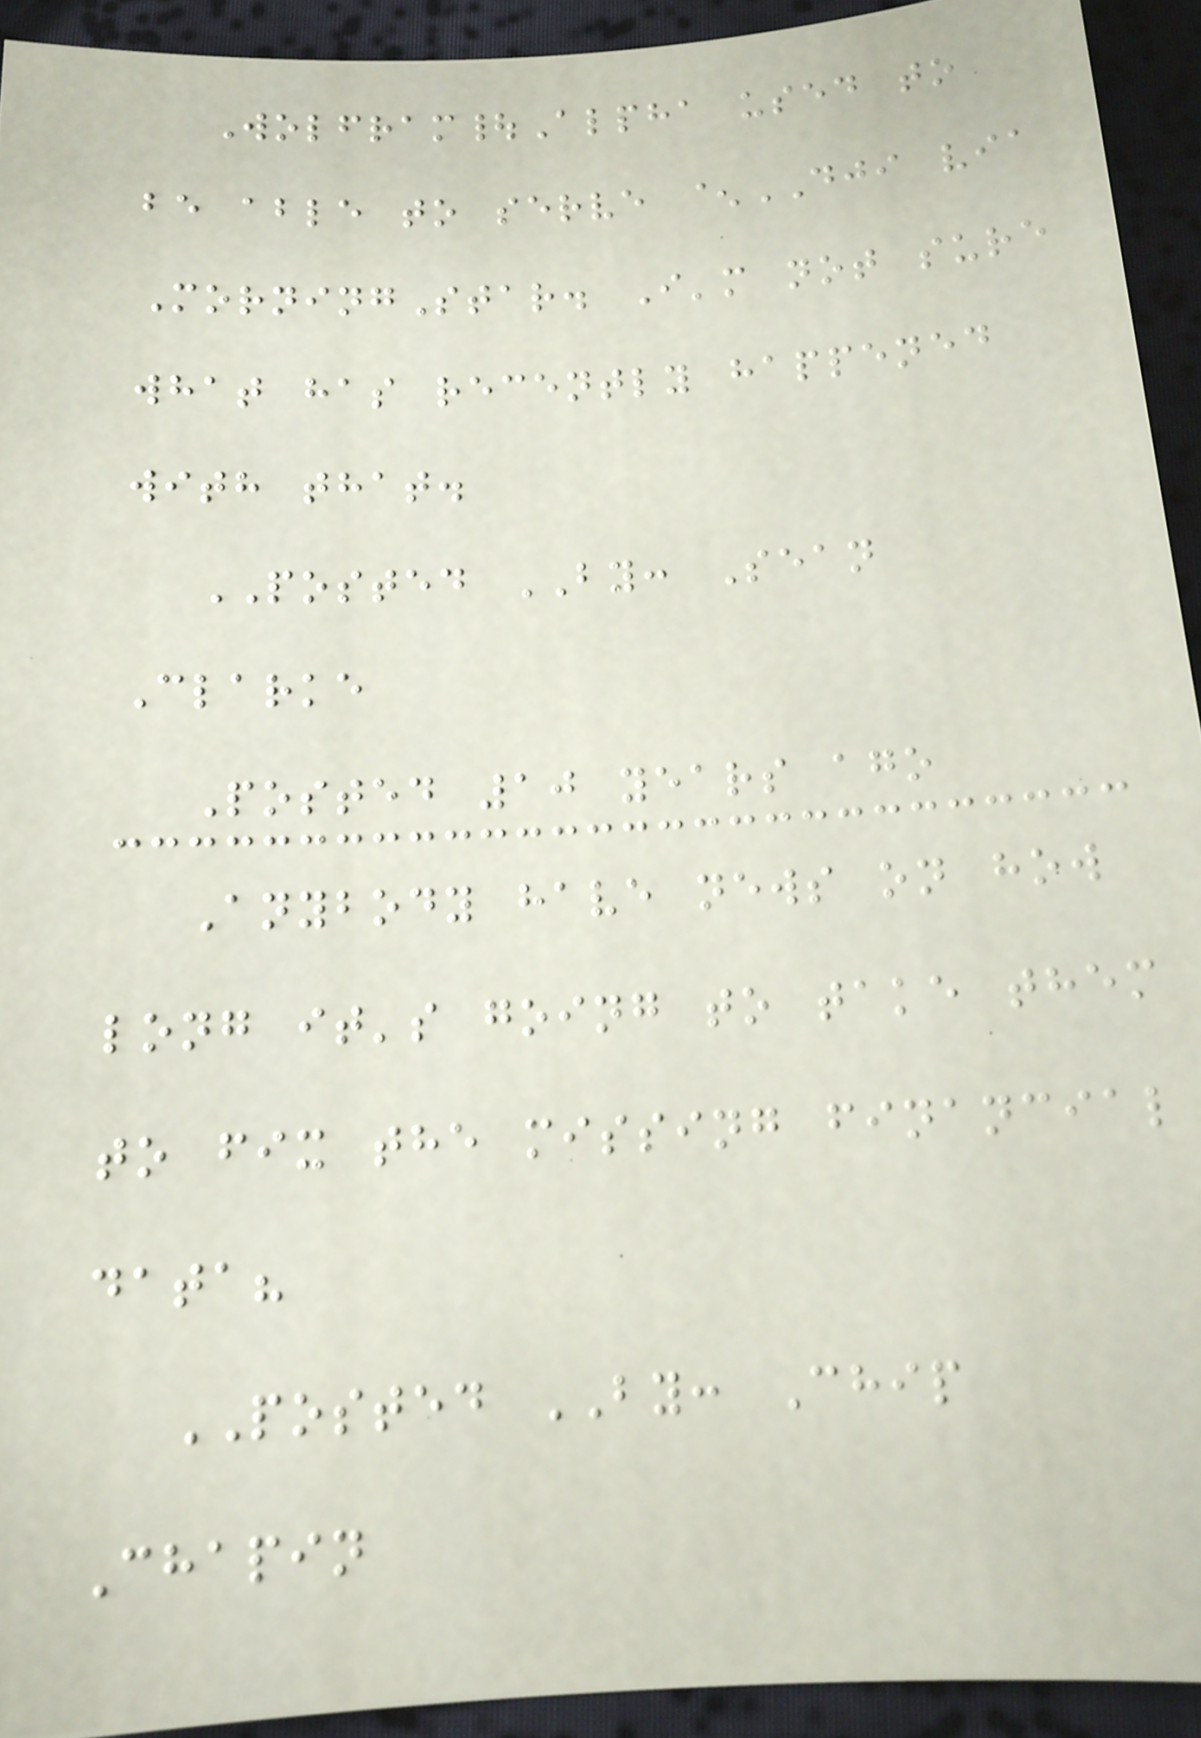Wolfram|Alpha used to
be able to serve ^DJI via
MorningStar. I'm not sure
what has recently happened
with that.
POSTED BY: Sean
Clarke
Posted 10 years ago
Anybody have news on how
long it's going to take them
to fix the missing financial
data?
POSTED BY: Chip
Chapin
